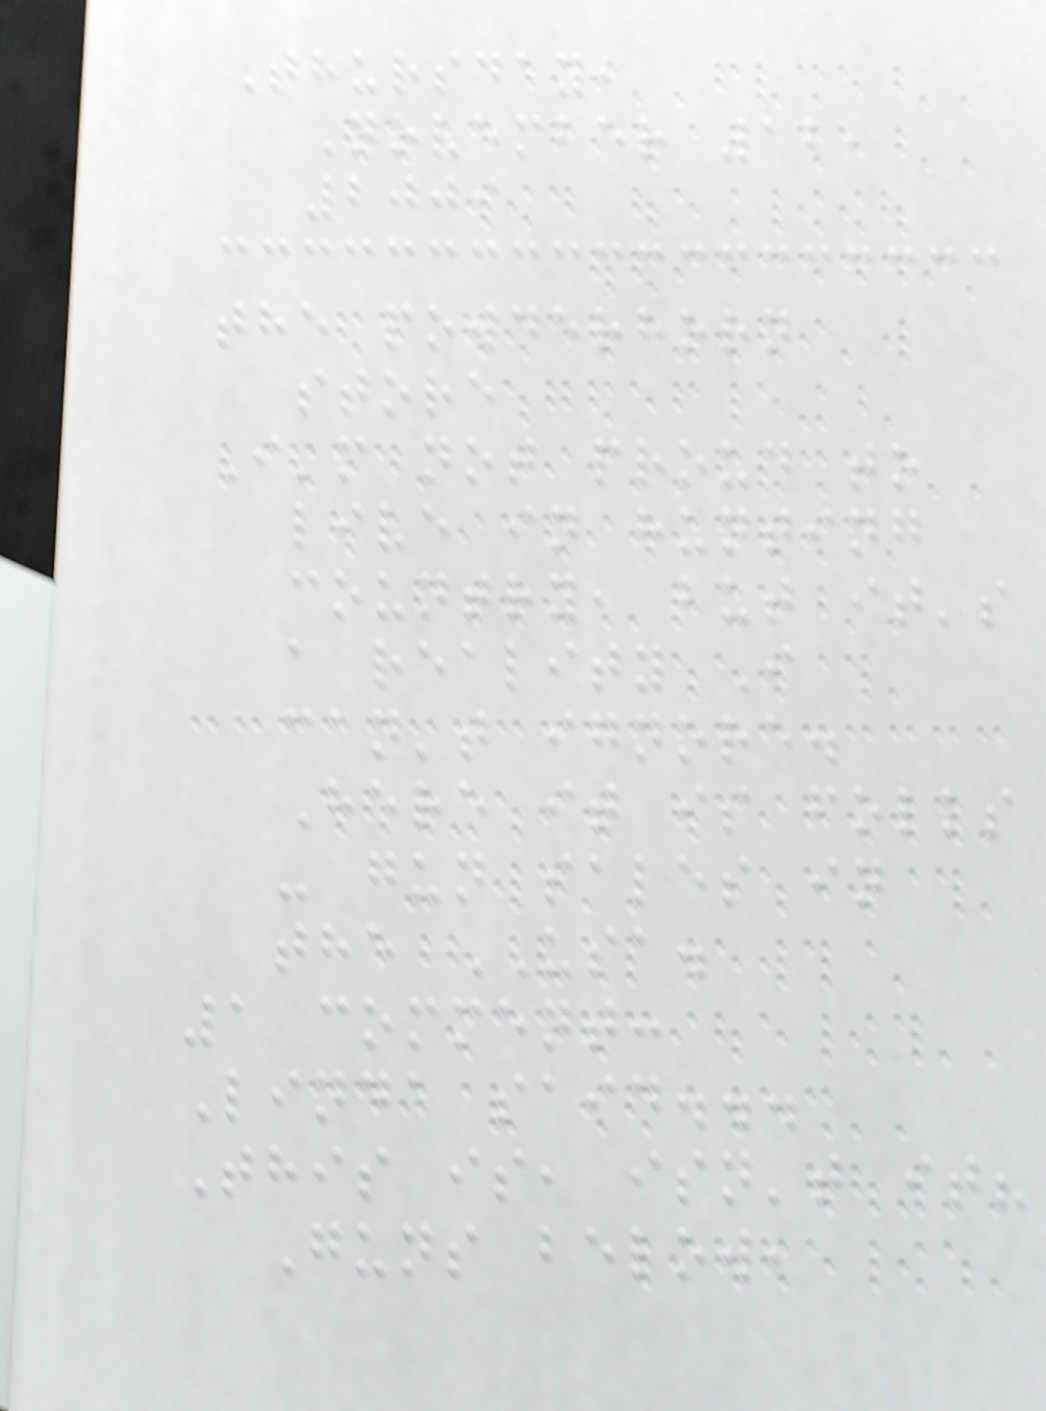Thursday,
November 12,
2009
the powderhorn
store
I'm not proud to
live in hunting
country, but it's
a reality I
can't ignore.
Here it is folks
- gun sales in
the USA.
1 comment:
Linda said...
This is, isn't it?
Guns below,
